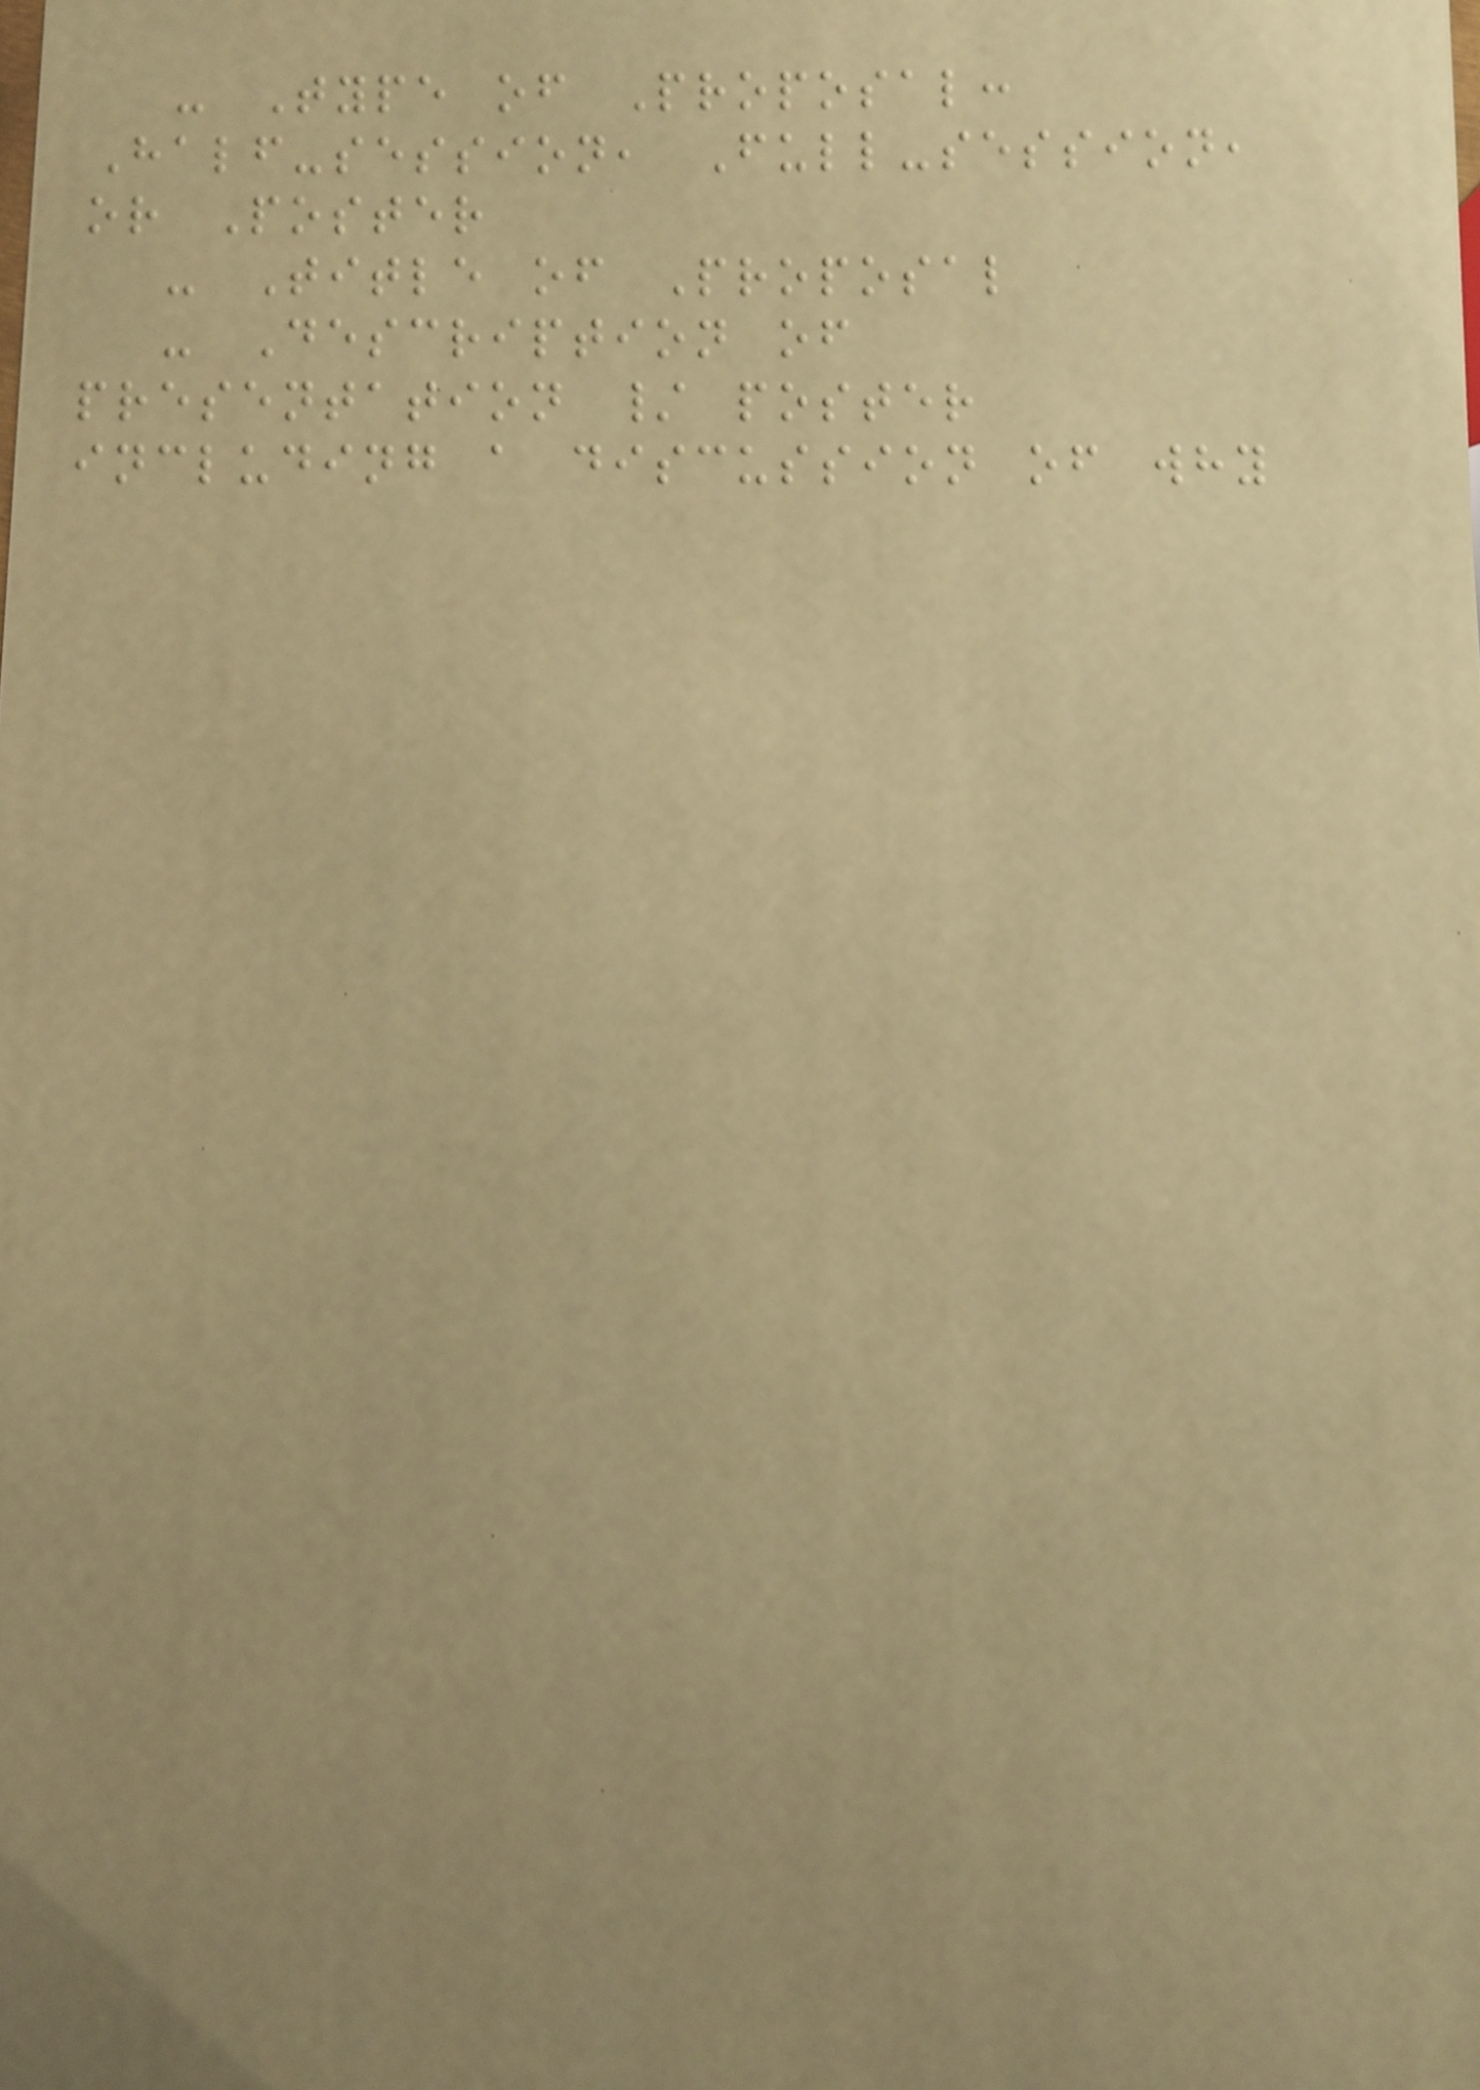- Type of Proposal:
Half-session, Full-session,
or Poster
- Title of Proposal
- Description of
presentation / poster
including a discussion of why
